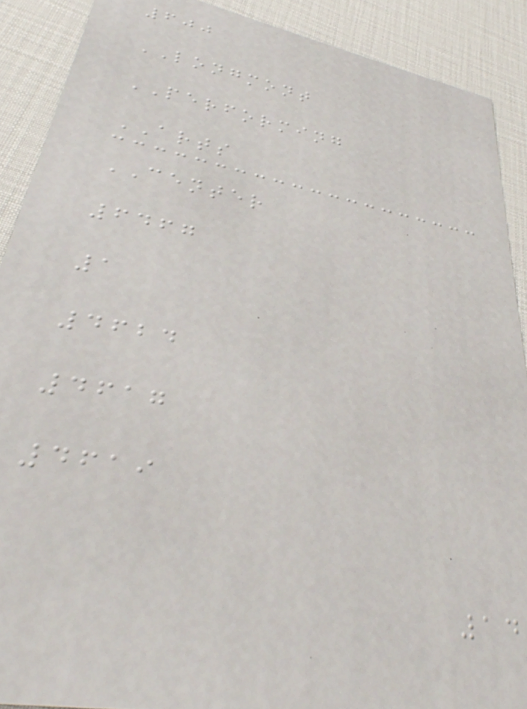600
LONGMONT
PERFORMING
ARTS
CENTER
6467
1
4624
4617
4619
14
